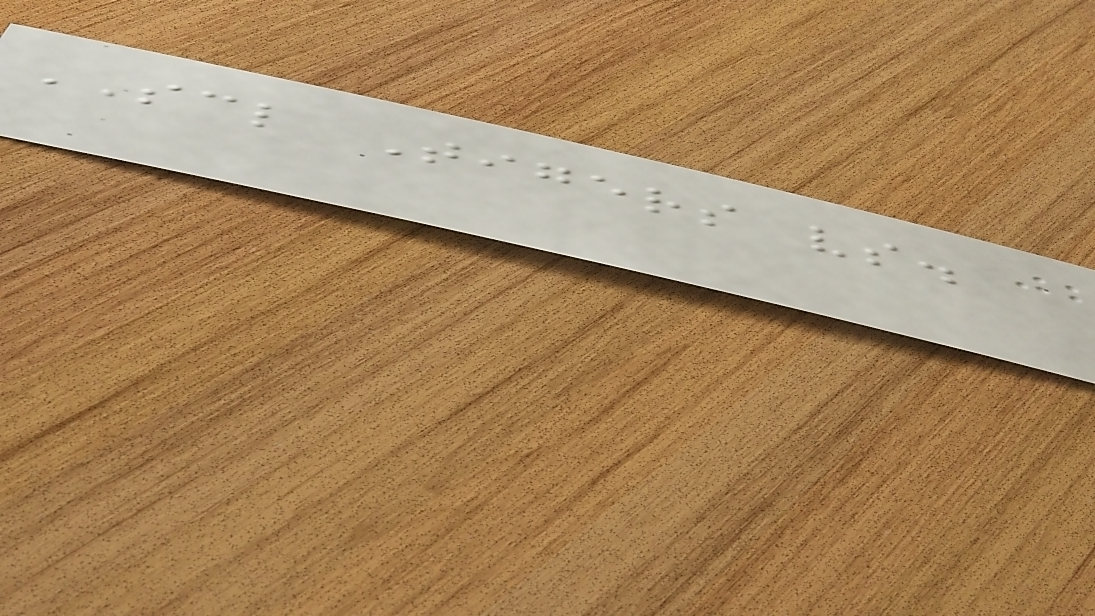SCL Tigers vs.
